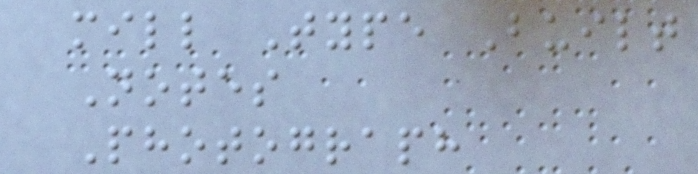mill Type Built
Notes
Photograph
